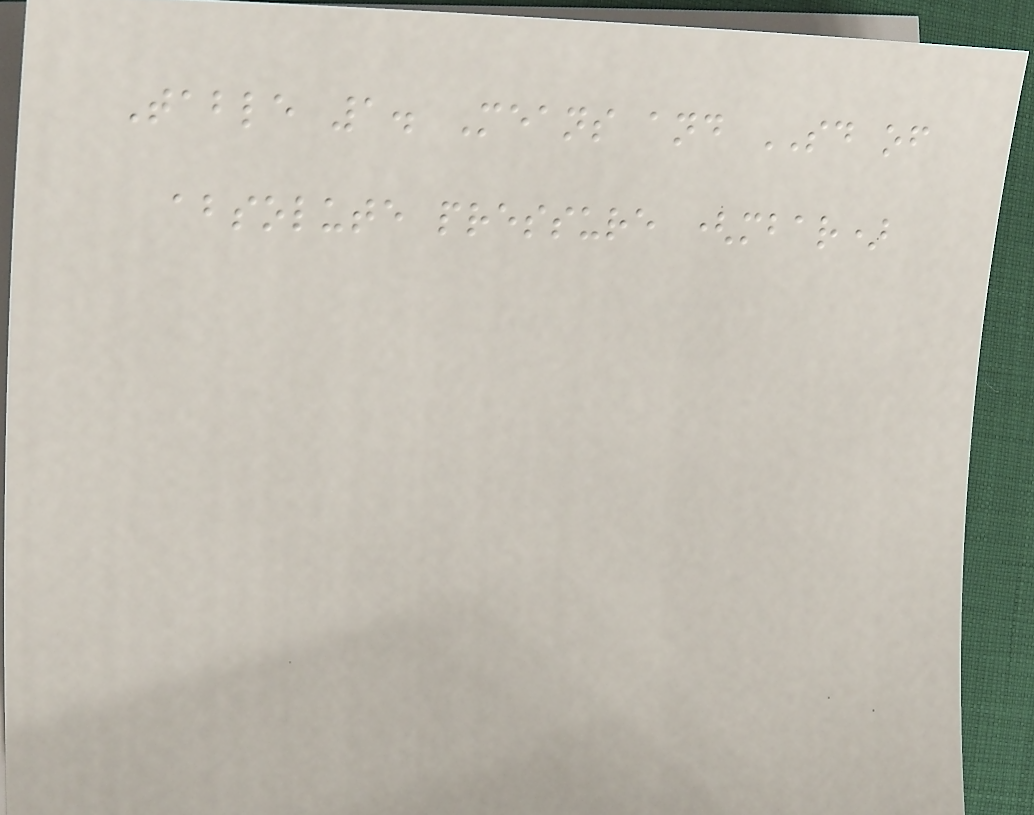Table 1. Means and SD of
absolute pressure (mbar)
